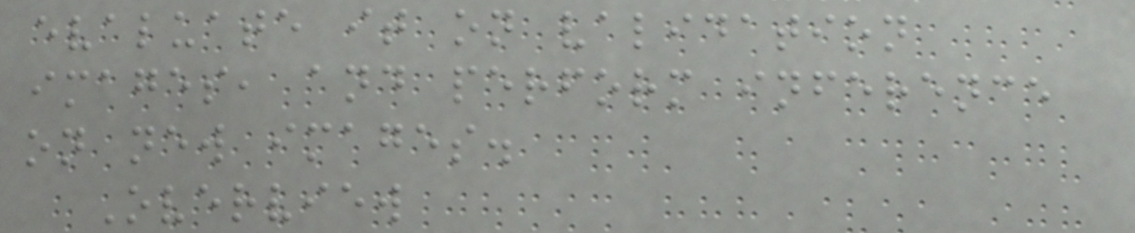evaluate it on validation
images, and perform inference
on new images.
Overview
